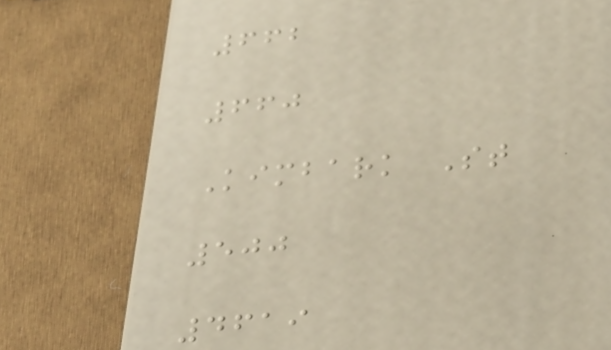662
660
Kimbark St
500
4619
